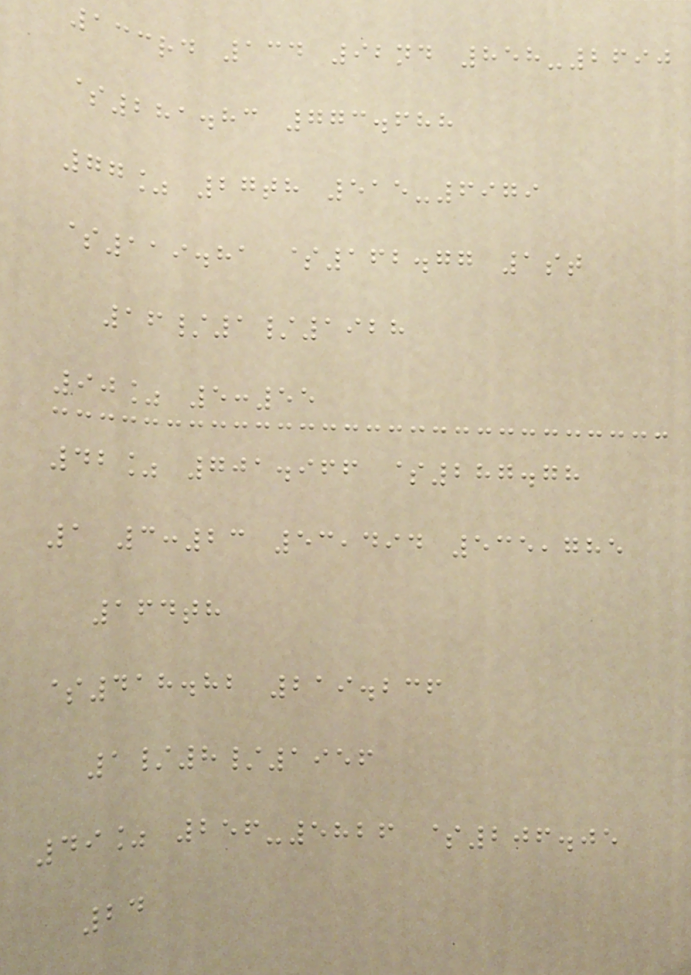133rd 134 92nd 858-2690
$281.83 773.688
77% 27th 515-6979
$119.81 $162.77 1st
16/1/1928
90% 5:55
42% 701.966 $287.78
1 3:23 53,494 535,785
164th
$418.82 219.236
1/8/1956
49% 256-5826 $206.05
24
